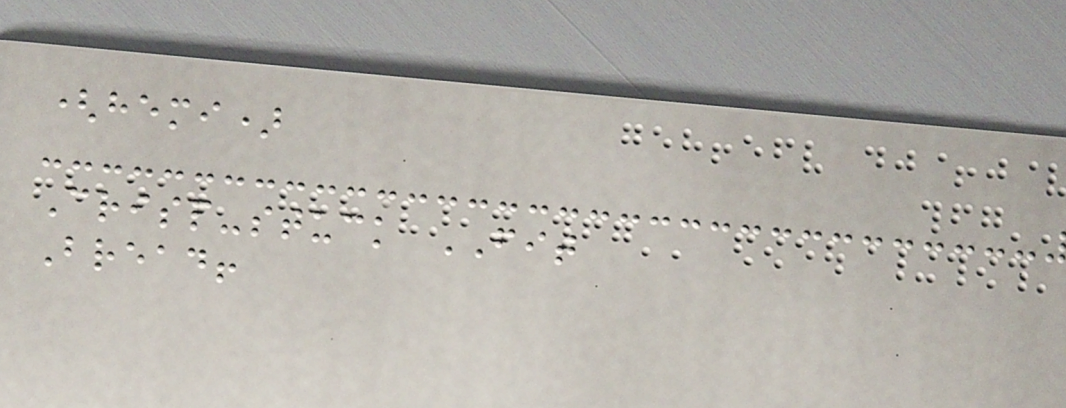(hemi)
Crisp-stuck FIT
Bread!
